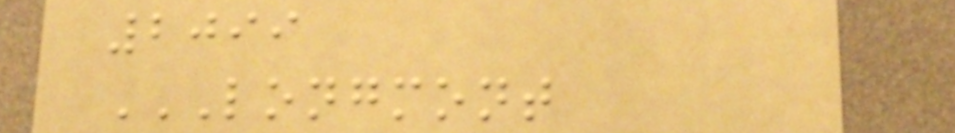2099
LONGMONT
